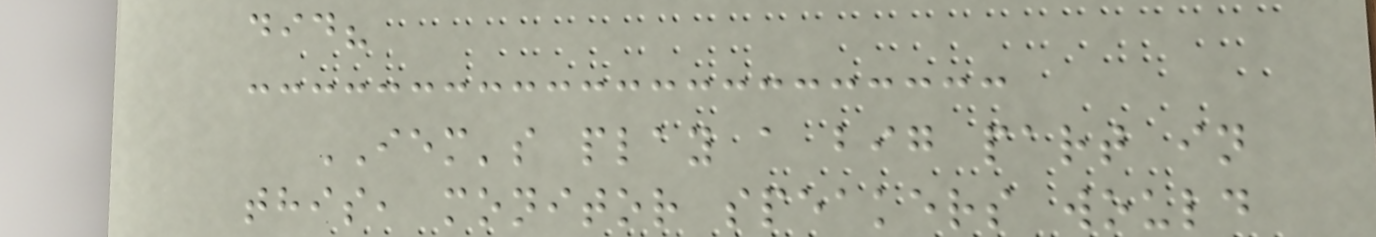did?
IEM's play a big part in
this, monitor speakers would
